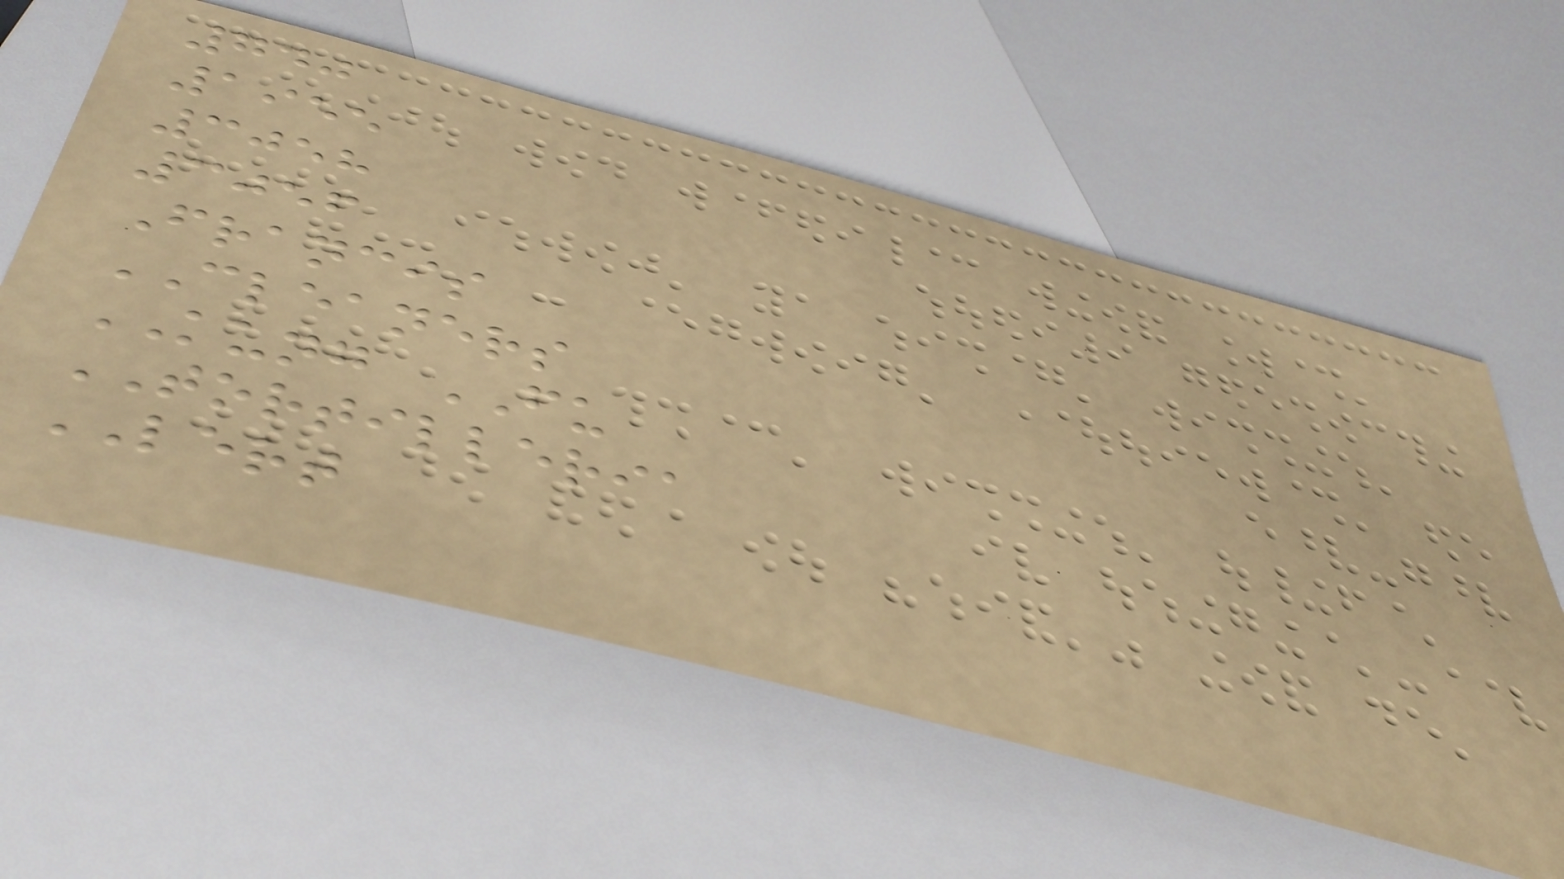740
1955
3058
3056
Francis
CLEANERS
KUNG FU
TORTILLERIA
LERT
